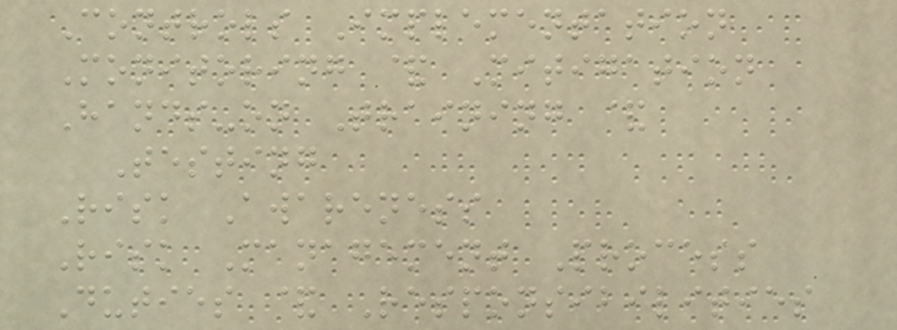Controls Implementation
Monitoring & Mitigation
Hands-on Training &
Testing
Risk Awareness
Risk Management Process
Duties & Responsibilities
